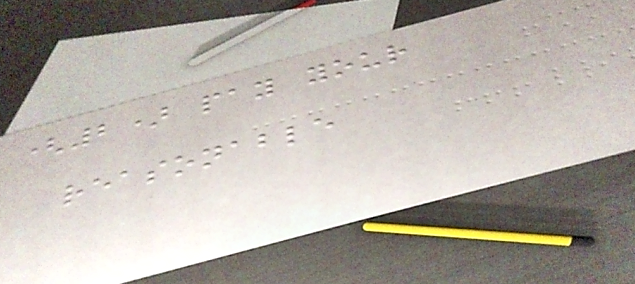(2) pay your
reasonable
